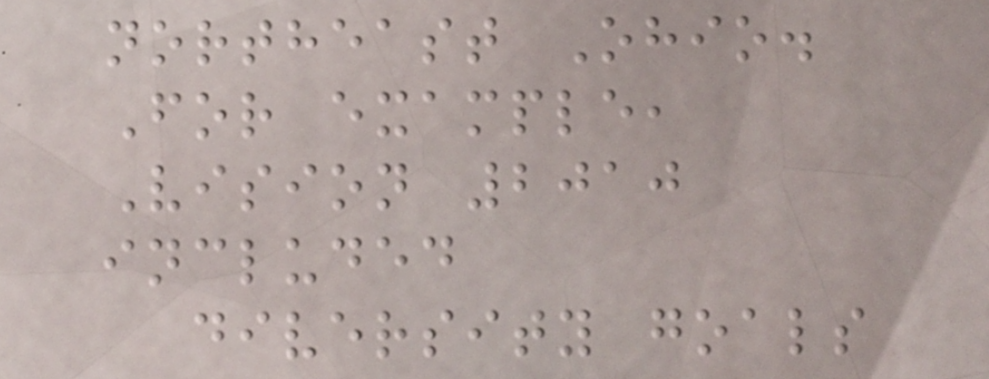northeast Ohio.
For example,
Vision 2010
included
diversity goals
